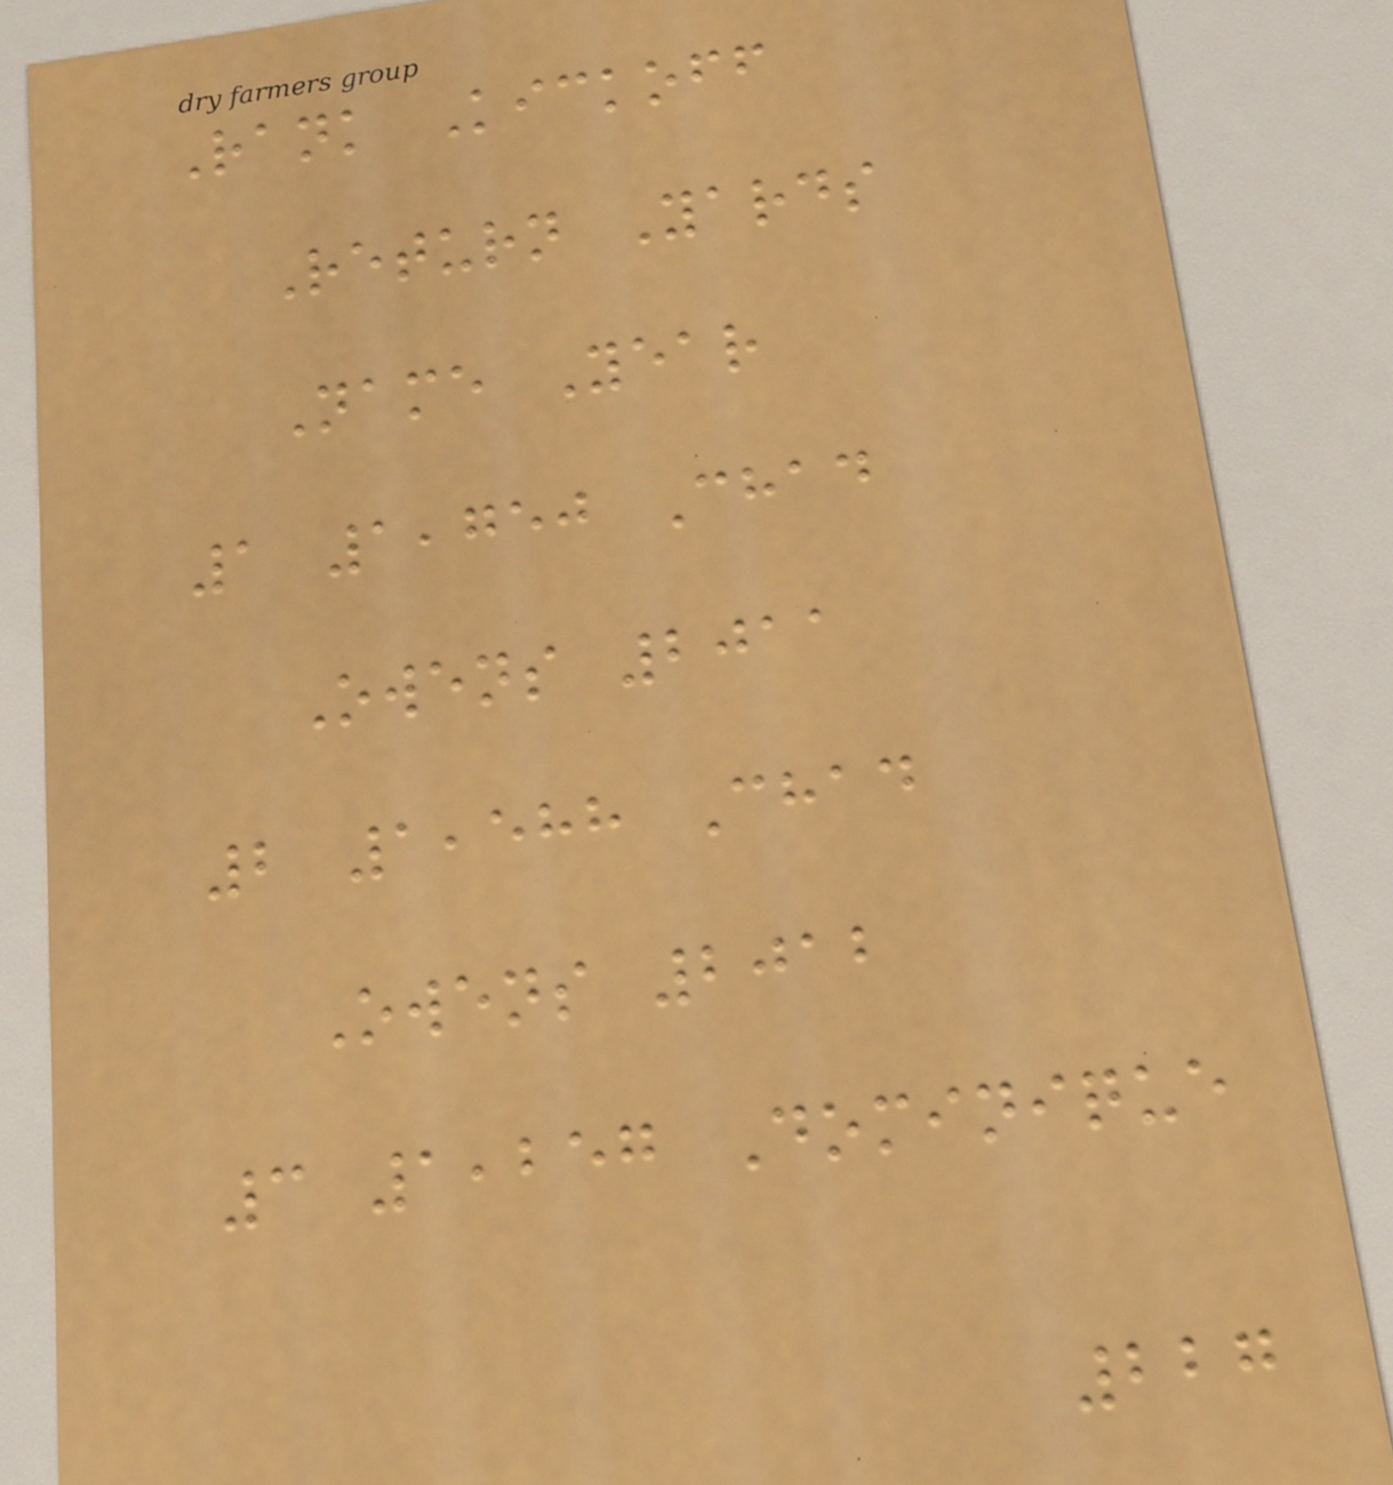Rank Kickoff
Return Yards
Name Year
1 1,750 Chad
Owens 2011
2 1,588 Chad
Owens 2012
3 1,257 Dominique
227
